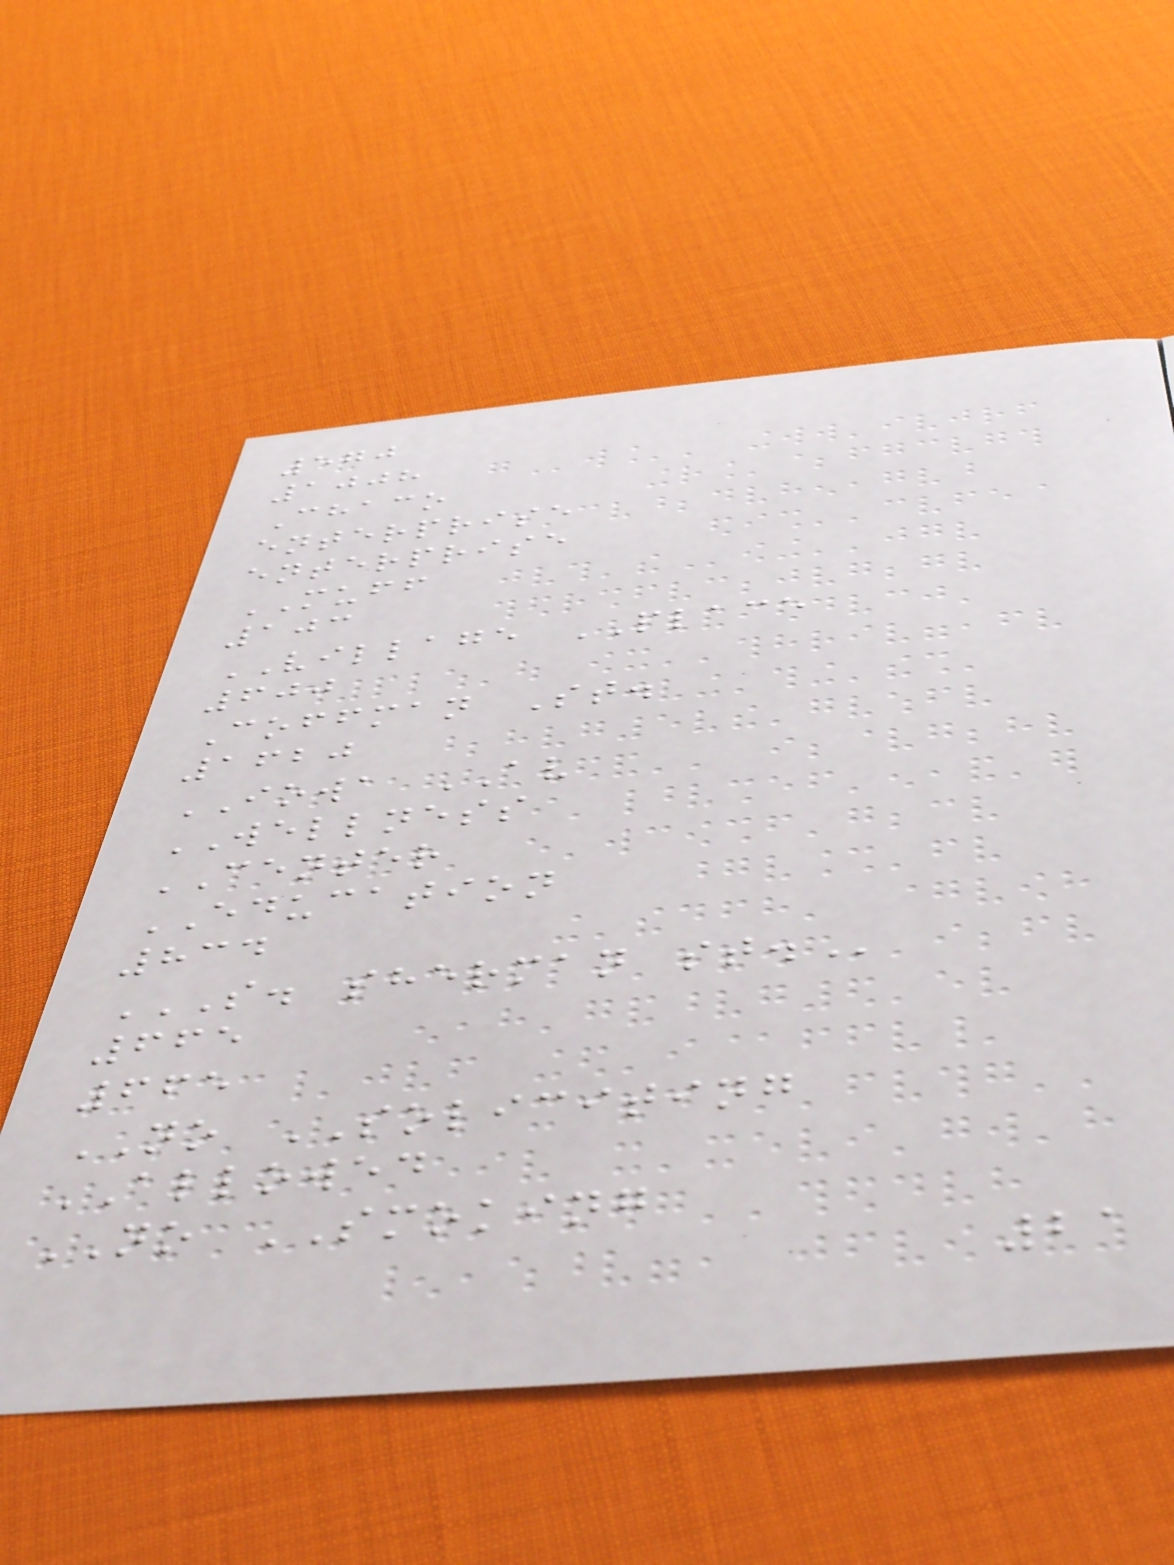570
1008
Chaco
enterprise
enterprise
MUFF
103
VILLAGE PLACE
600
Coffman St.
1620
IOWA AV
WELLNESS
CENTER
EDUCATION
834
S. SHERMAN ST.
665
665
NO SOLICITING
ALLOWED
NO SMOKING
21
